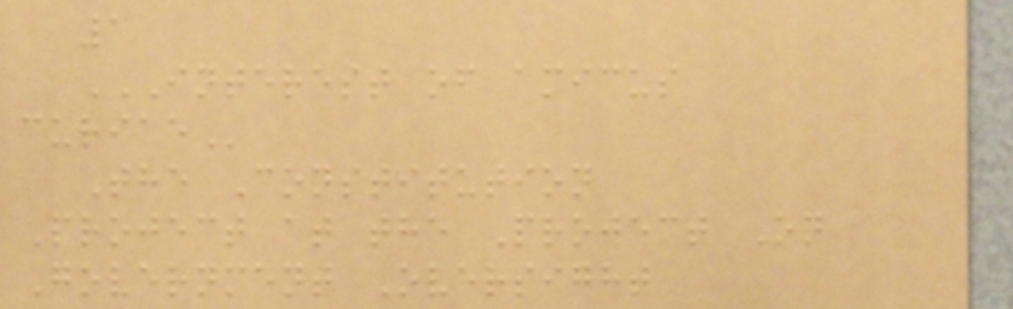1
INTEREST OF AMICUS
CURIAE
The Constitution
Project at the Project On
Government Oversight
